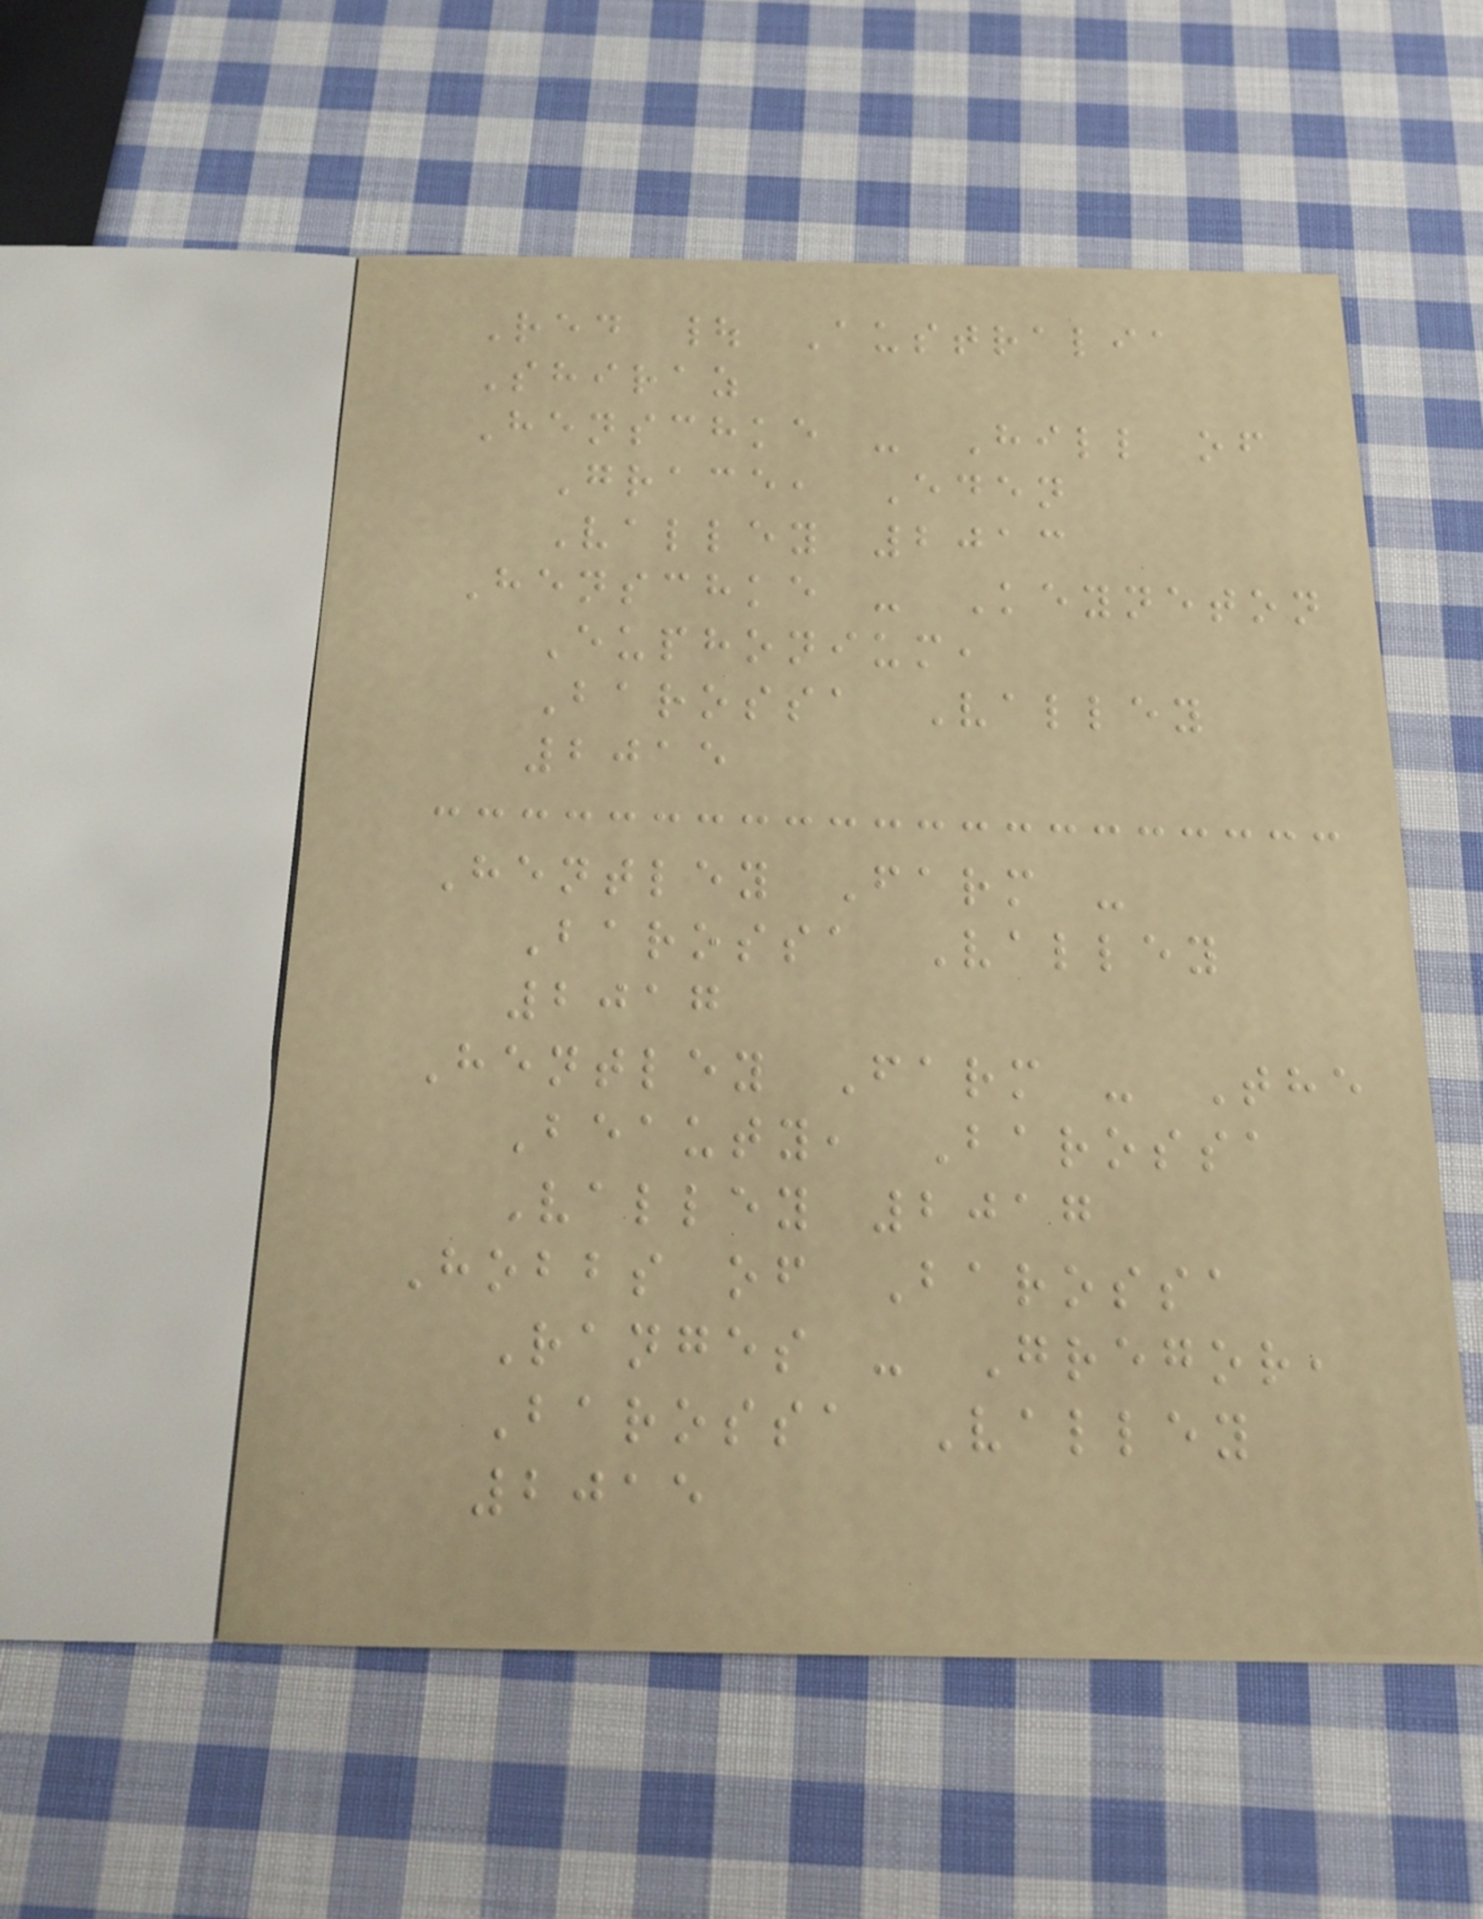Red | Australia
Shiraz
Henschke - Hill of
Grace, Eden
Valley 2013
Henschke - Keyneton
Euphonium,
Barossa Valley
2015
Hentley Farm -
Barossa Valley
2017
Hentley Farm - The
Beauty, Barossa
Valley 2017
Hobbs of Barossa
Ranges - Gregor,
Barossa Valley
2015
